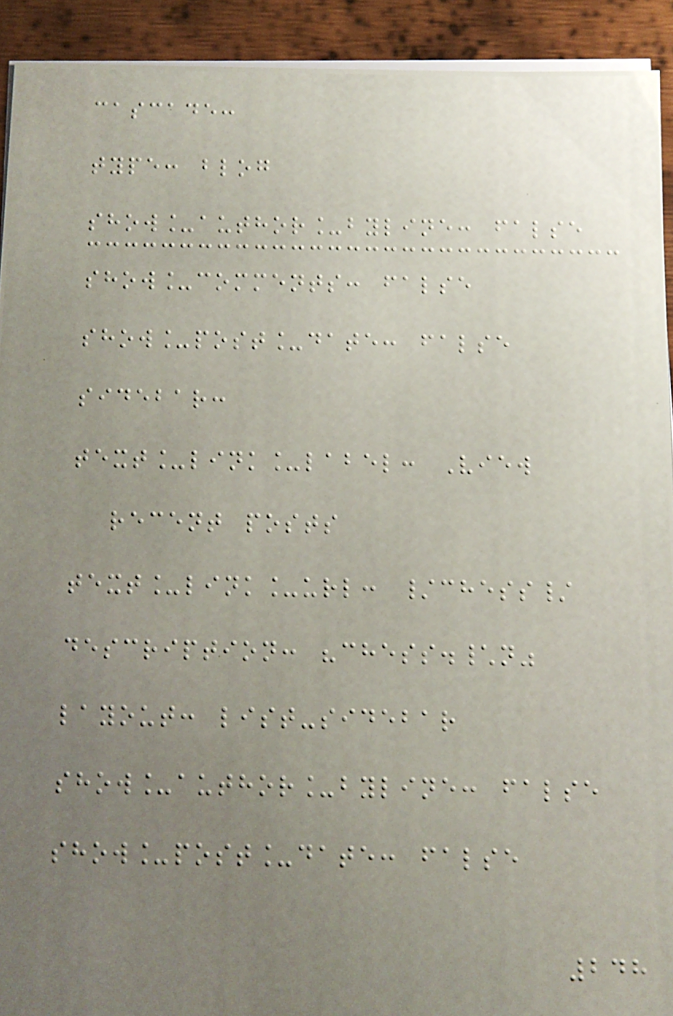cascade:
type: blog
show_author_byline: false
show_comments: false
show_post_date: false
sidebar:
text_link_label: View
recent posts
text_link_url: /chess/
description: "chess.\n"
layout: list-sidebar
show_author_byline: false
show_post_date: false
248
